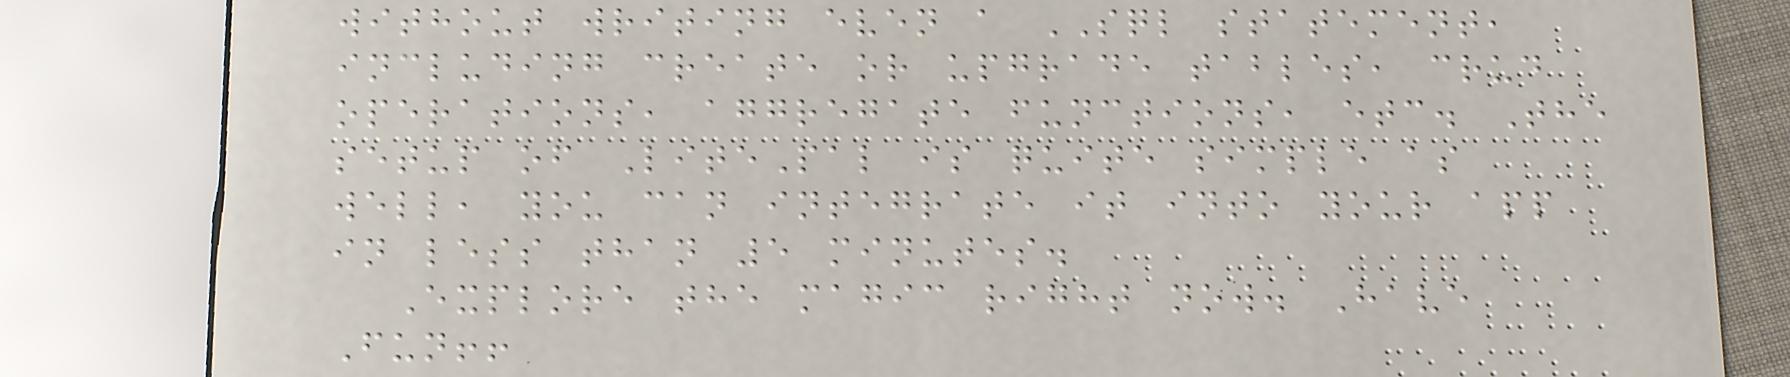without writing even a SQL statement,
including create or upgrade tables, crud
operations, aggregate functions, etc. The
setup of LitePal is quite simple as
well, you can integrate it into your app
in less than 5 minutes.
Explore the magic right now. Have
Fun!!
